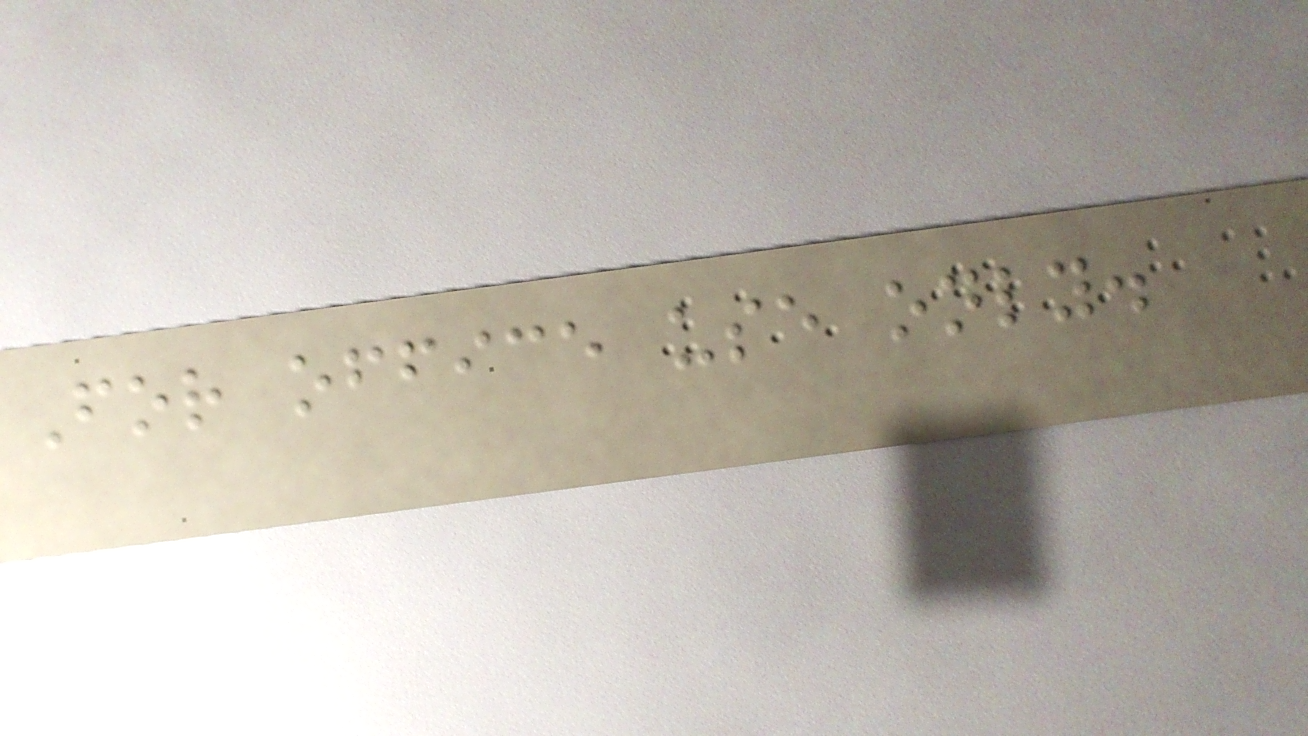For office use only.
